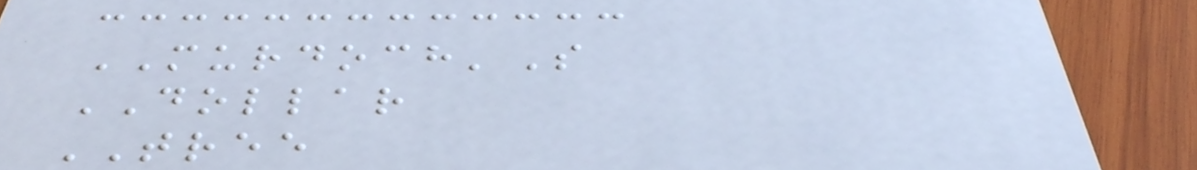MURDOCH'S
DOLLAR
TREE
